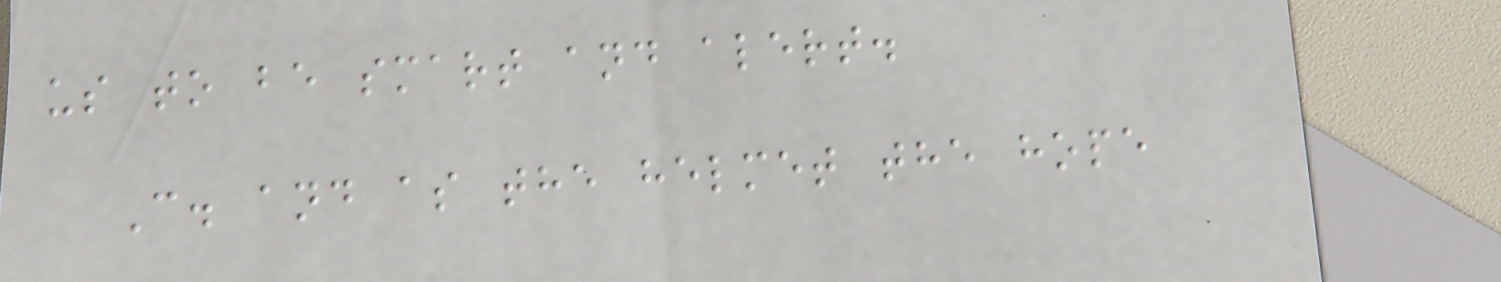us to be smart and alert.
C. and as the helmet the hope
